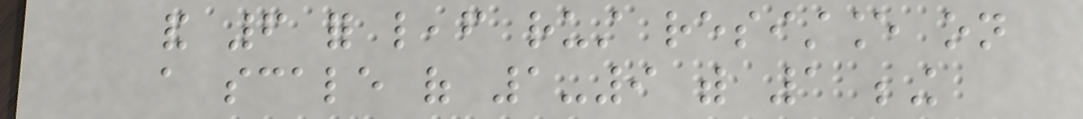and 6 for leaf rust resistance on
a scale of 1-9 with 1 being
